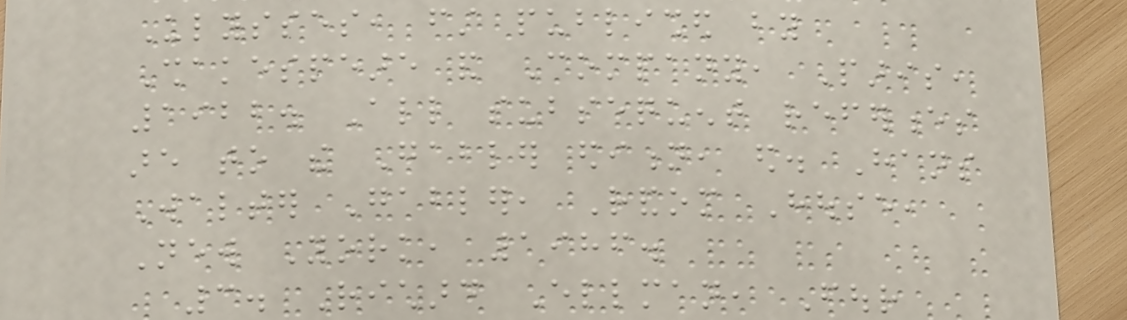Ulysses, first published by
Shakespeare and Company, Paris,
1922. All subsequent references
are to the Gabler edition, ed. Hans
Walter Gabler, Random House,
New York, 1986.
3. Richard Ellman, Four
